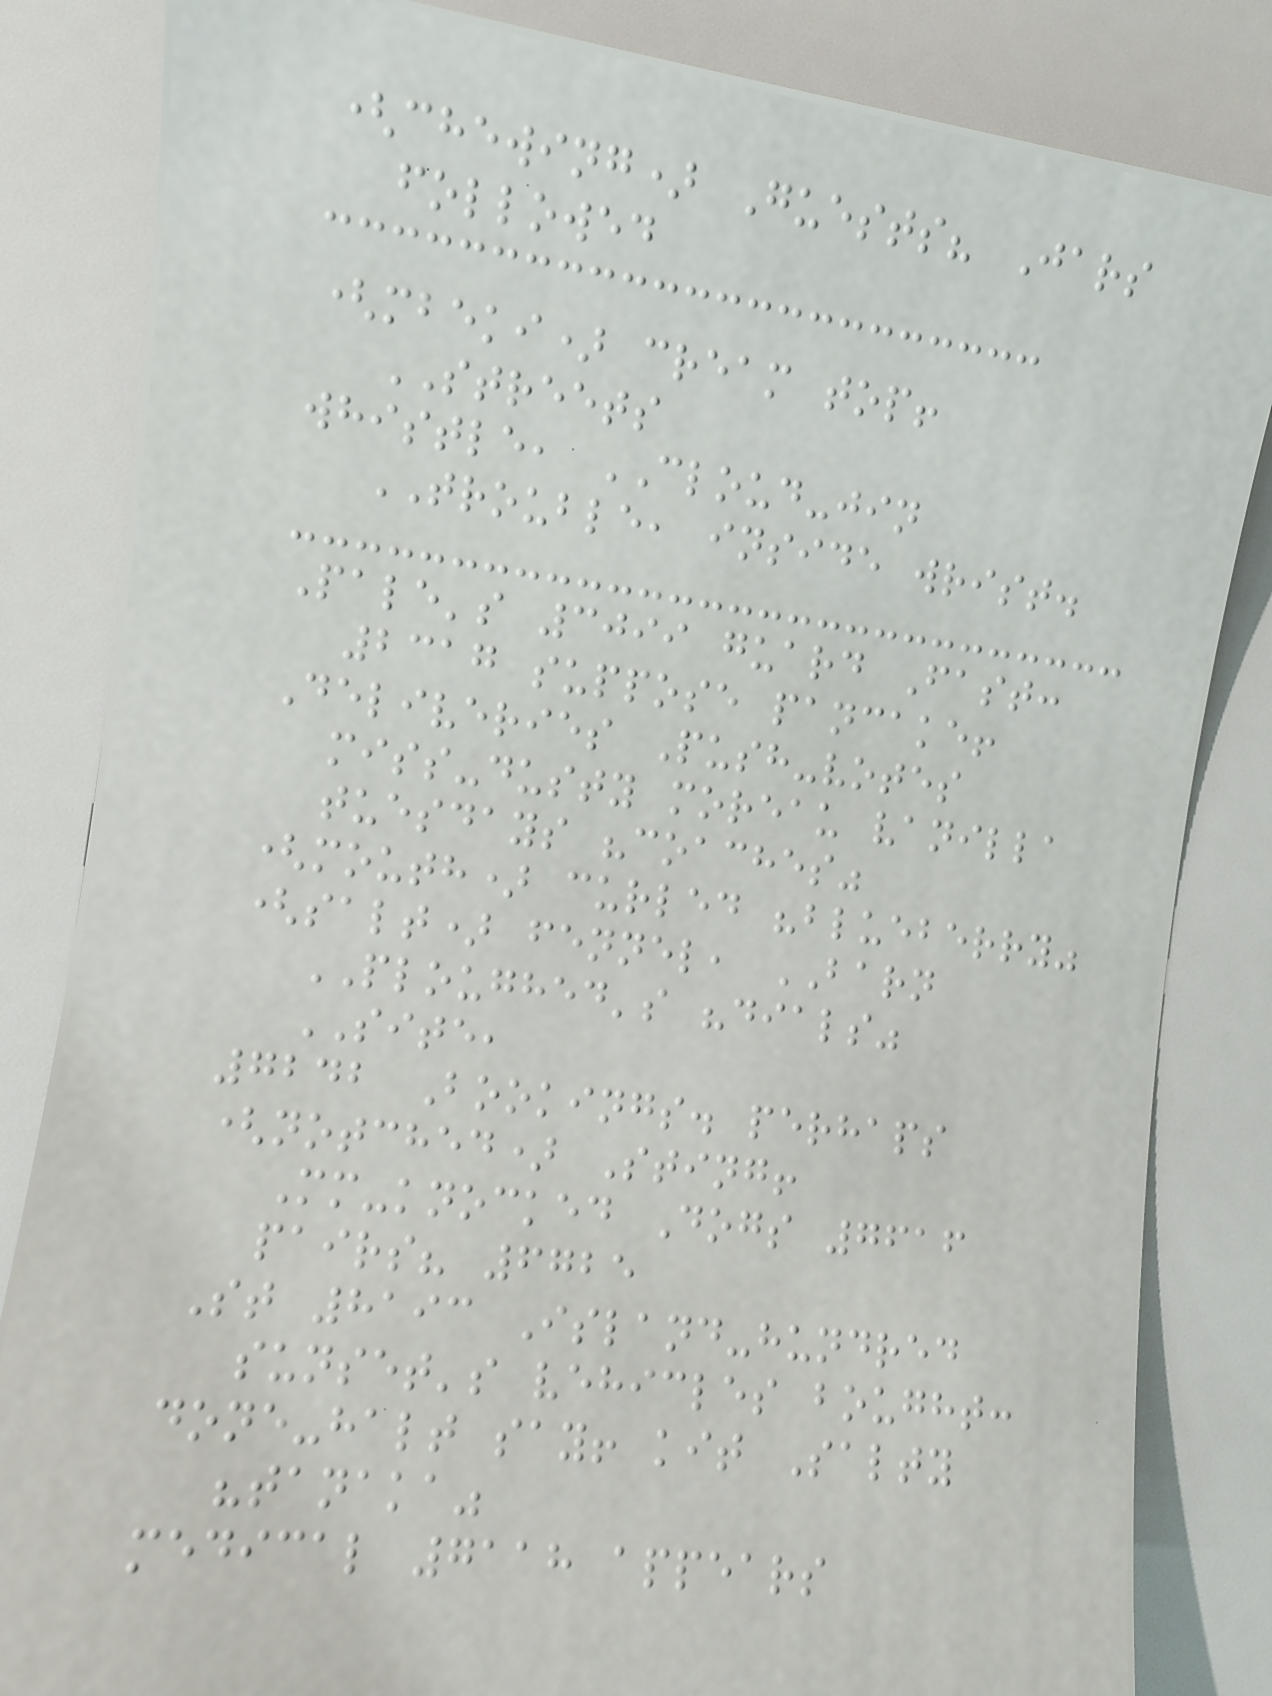(chewing) Guests? Jars
followed
(mbeki) cream top!
STREETS
whistle, CLOUD-jin
TROUBLE, inside wrist.
Pale's 3099 guard Fast:
2317 suppose pancake!
Deliveries Push-votes
miss-dusty moreau vanilla
tuesdays "coaches"
(mouth) curled "blueberry"
(salt) fennel, BARN
PLOUGHED's "dials"
SITE,
7242 Bookings. perhaps
(notched) Sting!
Mm-knocked Dogs 7616
pairs? 6725
St 8193 Island-hundred
sunset's vehicles bought:
done-halt say! kit Salty
"tanaka"
medical 7118 appears
